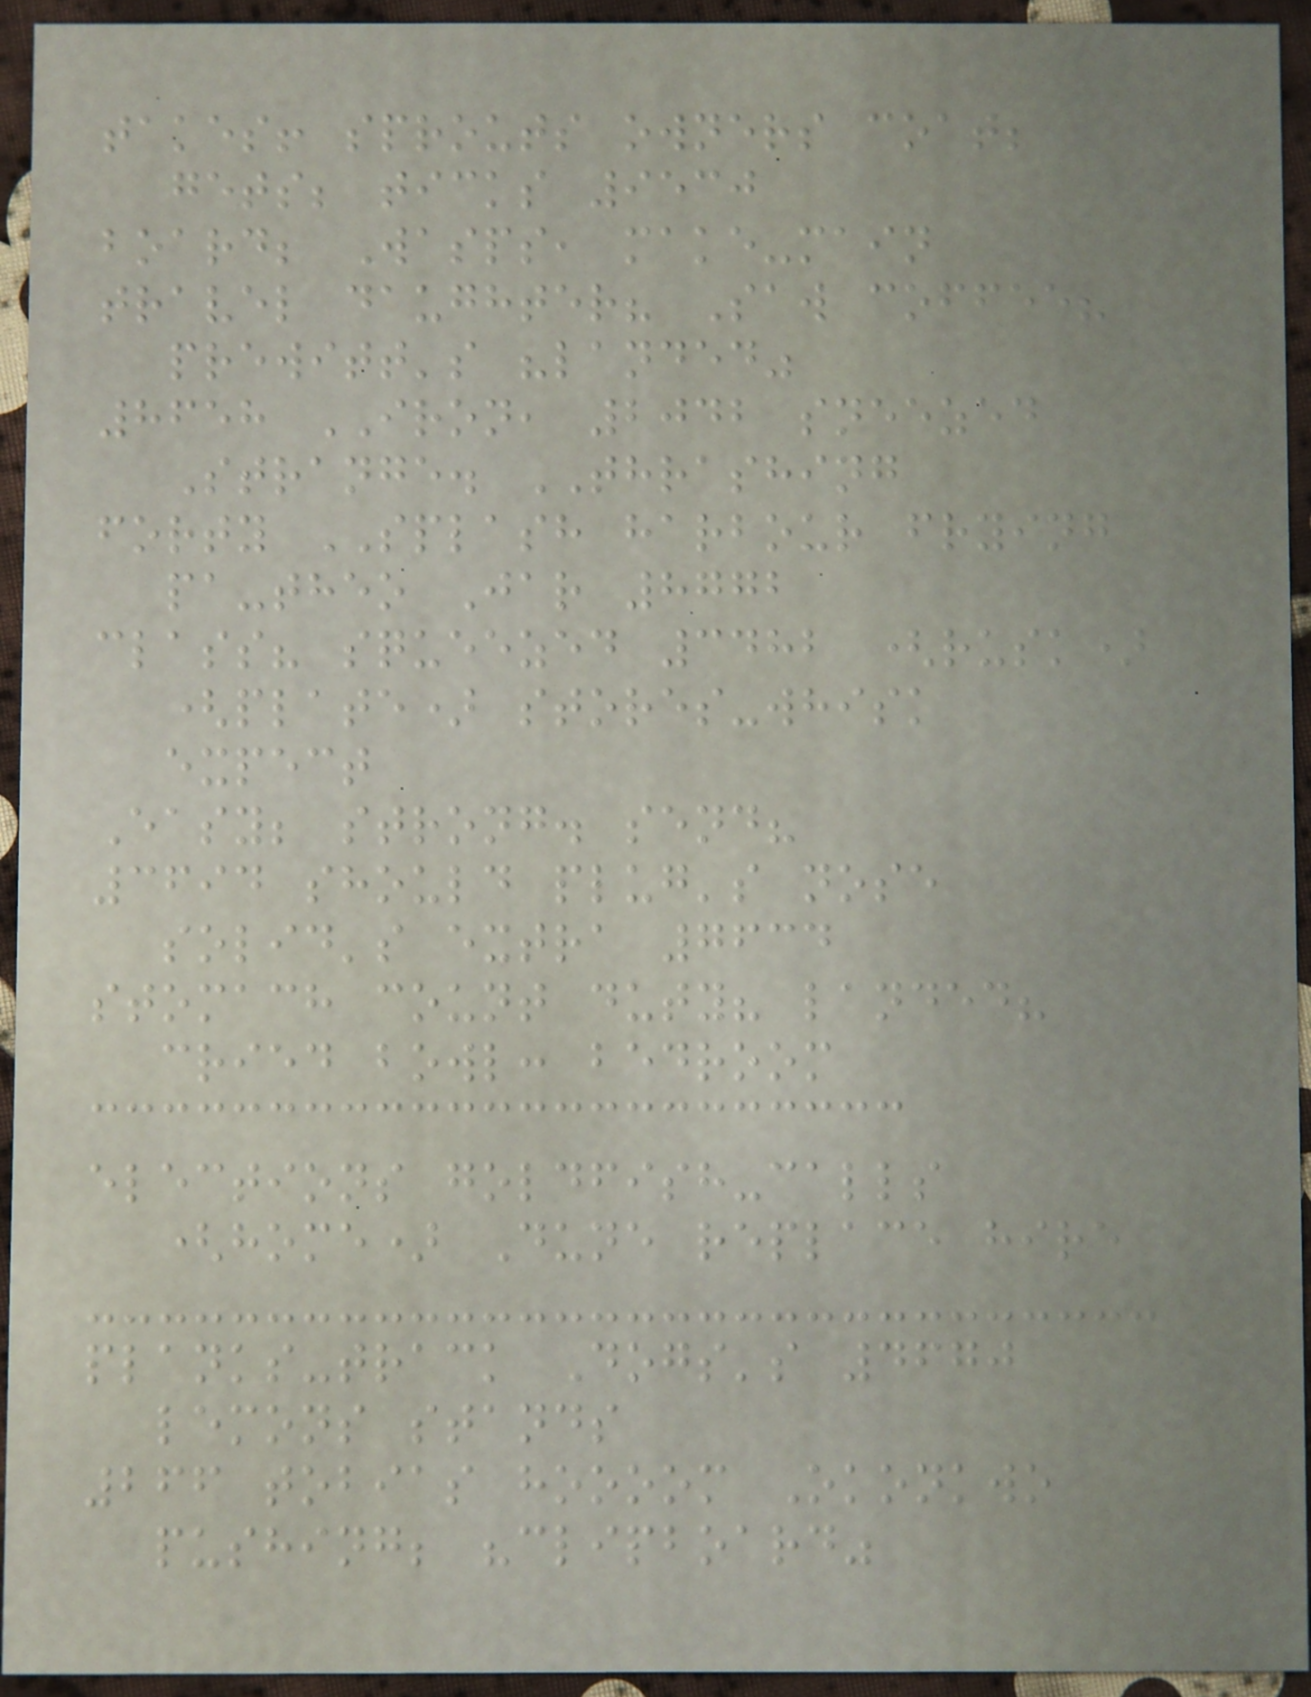takes! sprouts owners coat;
gets; ticks 9530
board; Wasps, make-main
travel daughter? Saw coffee?
prewitt's "landed"
8658 IRON, 2042 sneezed
Strange. THRASHING
forty SPLASH harbour frying
pa-theo Jar 8772
class? squeezed 3482 (rusk)
(plate) stores-whisk
expect
Easy; strong. send?
3694 should plug's nose
solid's extra 7634
stomach count duty? landed?
cried bowl: bedroom
elections goldfish-calls
(home) Dune replace hire
planks-track Dogs's 4670
lemons stands
266 tobias hoooom Okonkwo
pushing; "clipboard"
